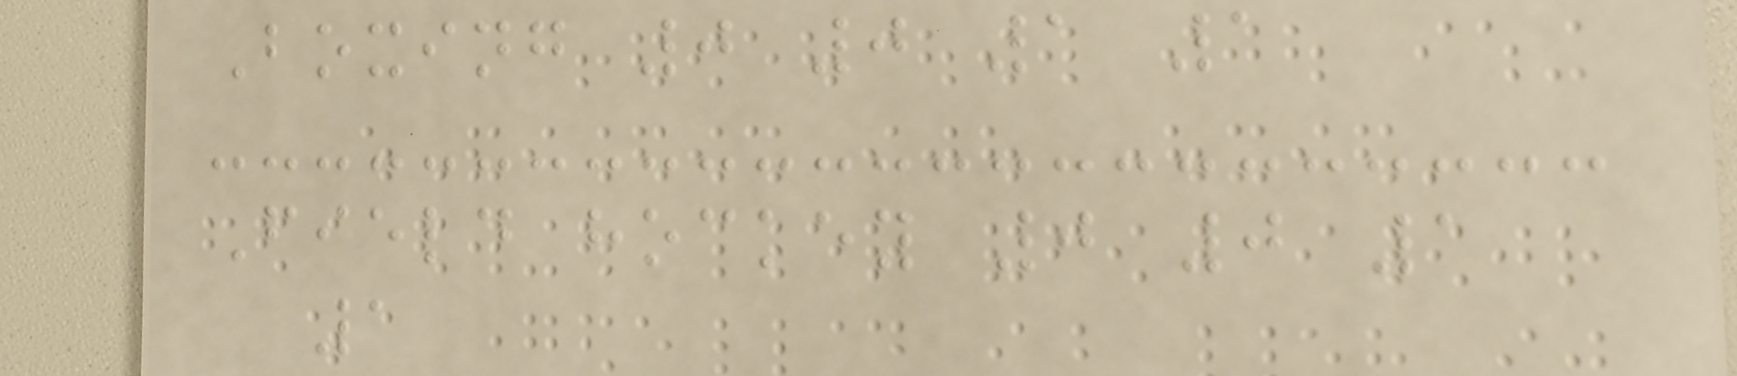Boxing 0 0 1 1
Field hockey 0 0 1
1
